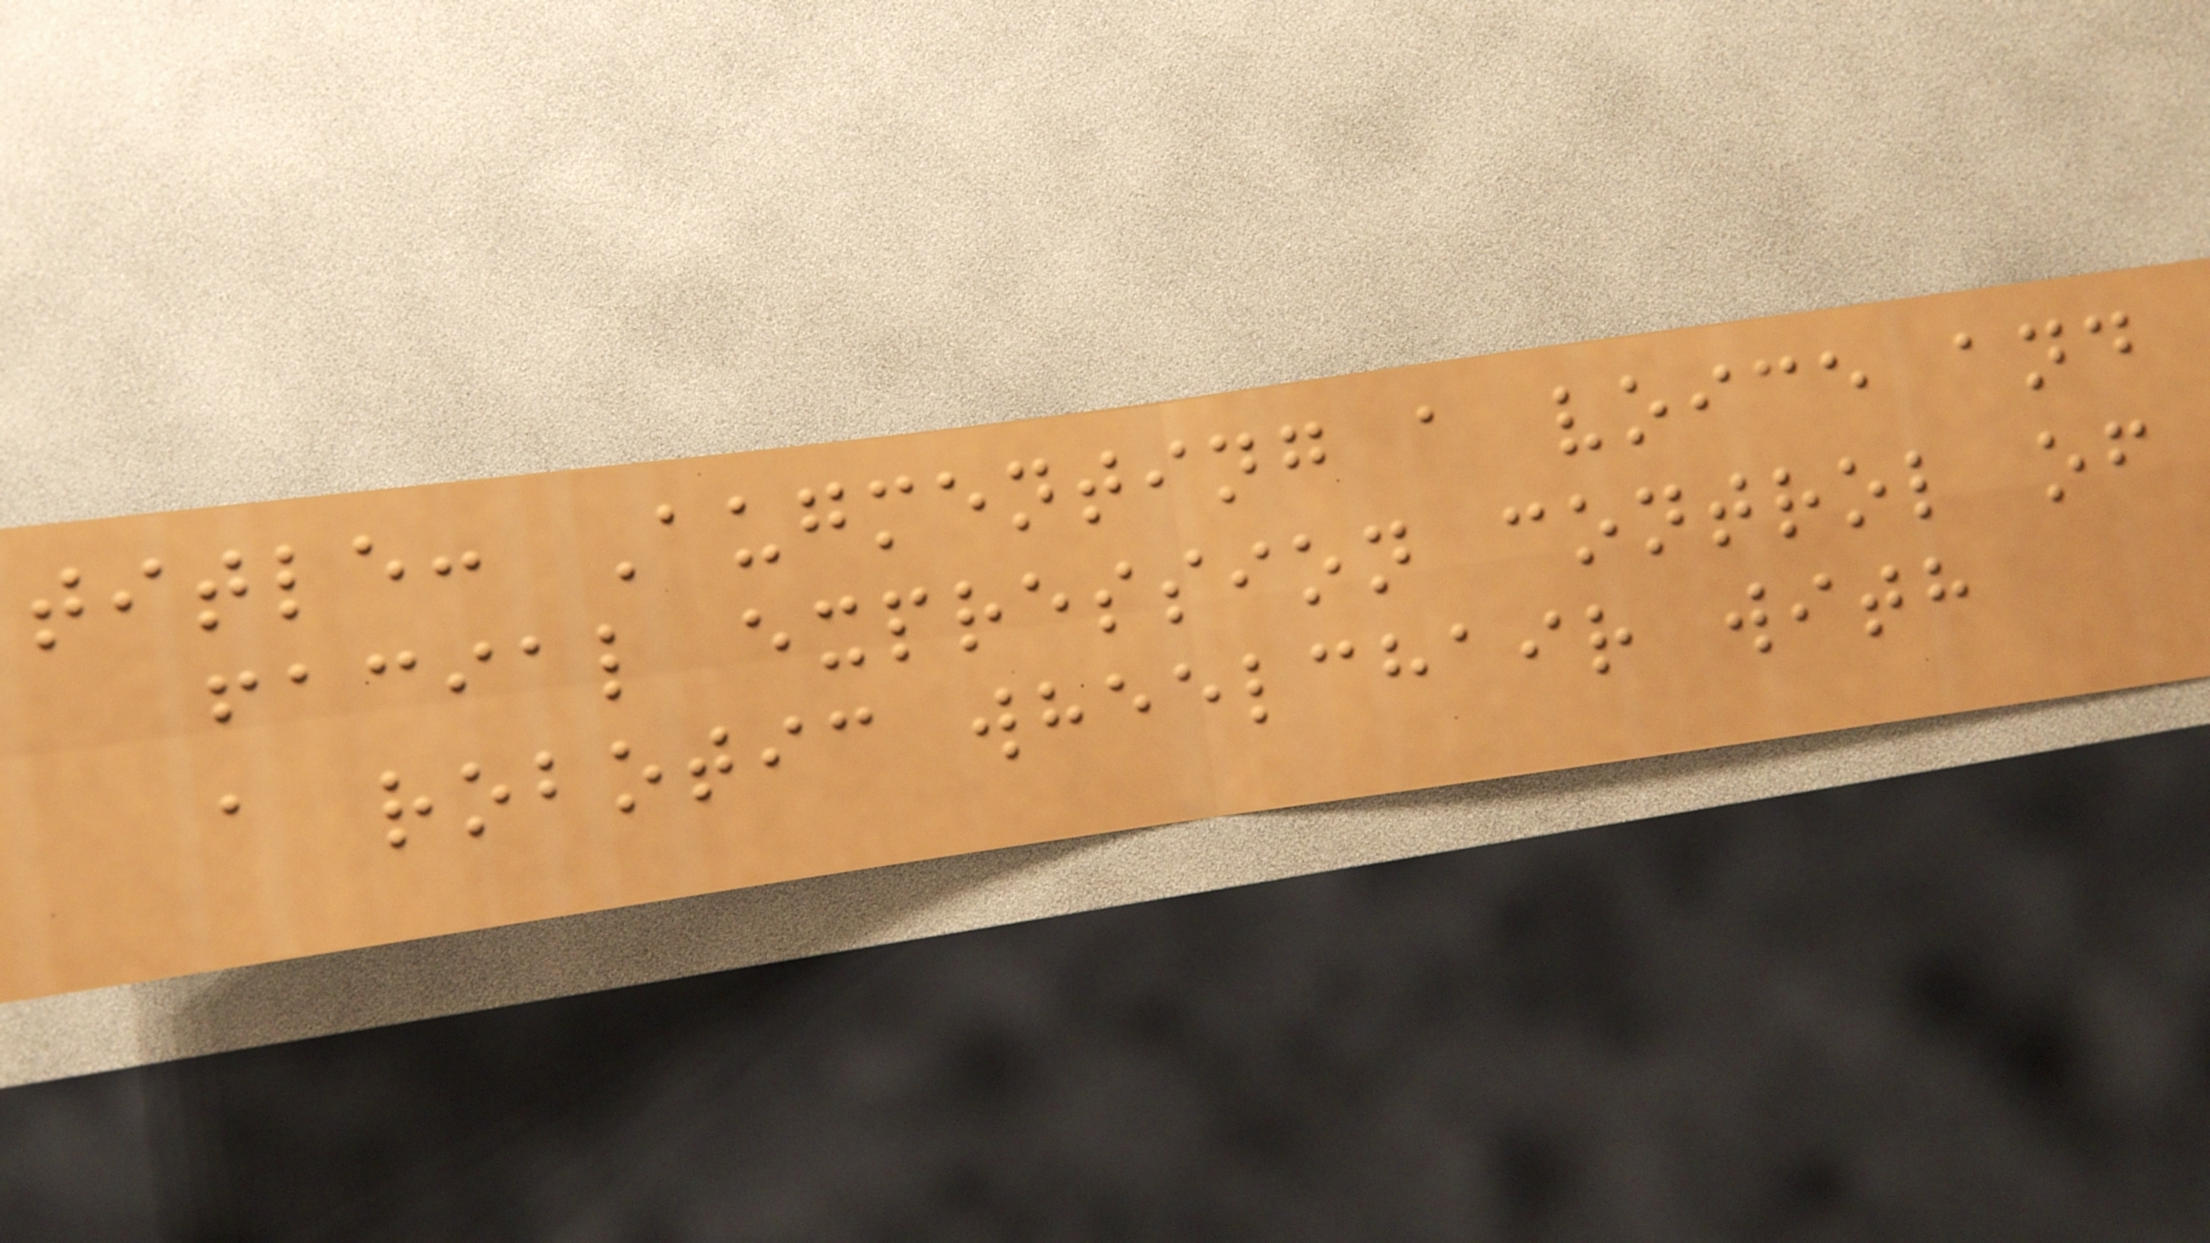title: Augmenting a voice and
facial expression control of
a robotic wheelchair with
